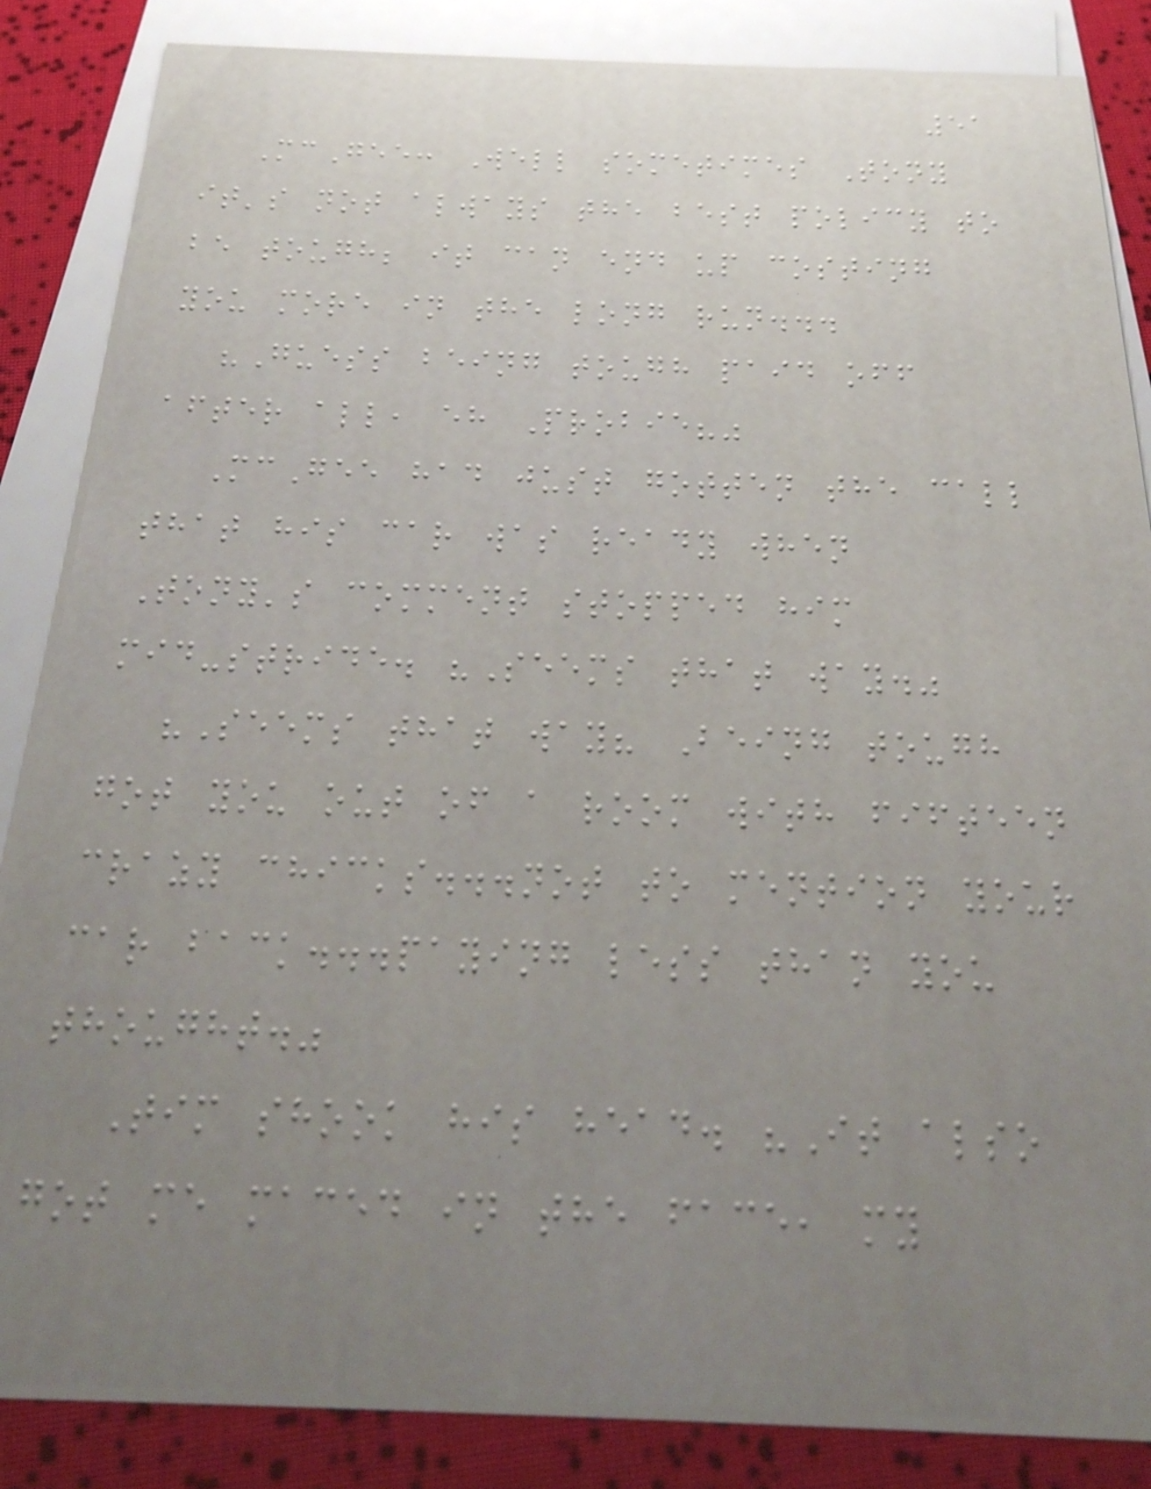51
McGee: Well sometimes Tony
it's not always the best policy to
be tough; it can end up costing
you more in the long run...
"Guess being tough paid off
after all, eh Probie?"
McGee had just gotten the call
that his car was ready when
Tony's comment stopped him
mid-stride. "Seems that way."
"Seems that way? Being tough
got you out of a room with fifteen
crazy chicks...not to mention your
car back...paying less than you
thought."
Tim shook his head. "It also
got me maced in the face, my
